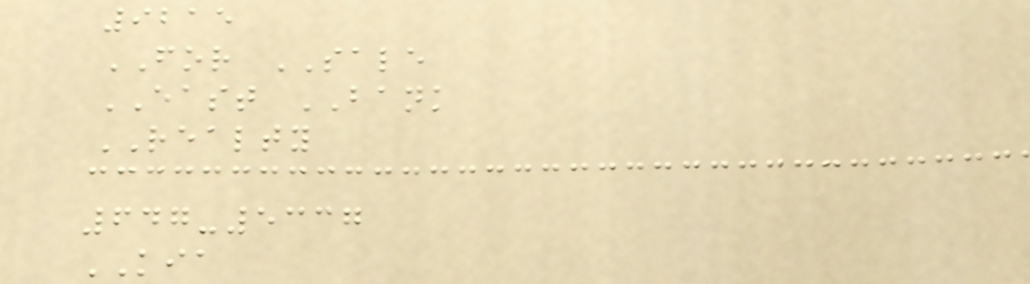9215
FOR SALE
EAST BANK
REALTY
647-5337
KIA
